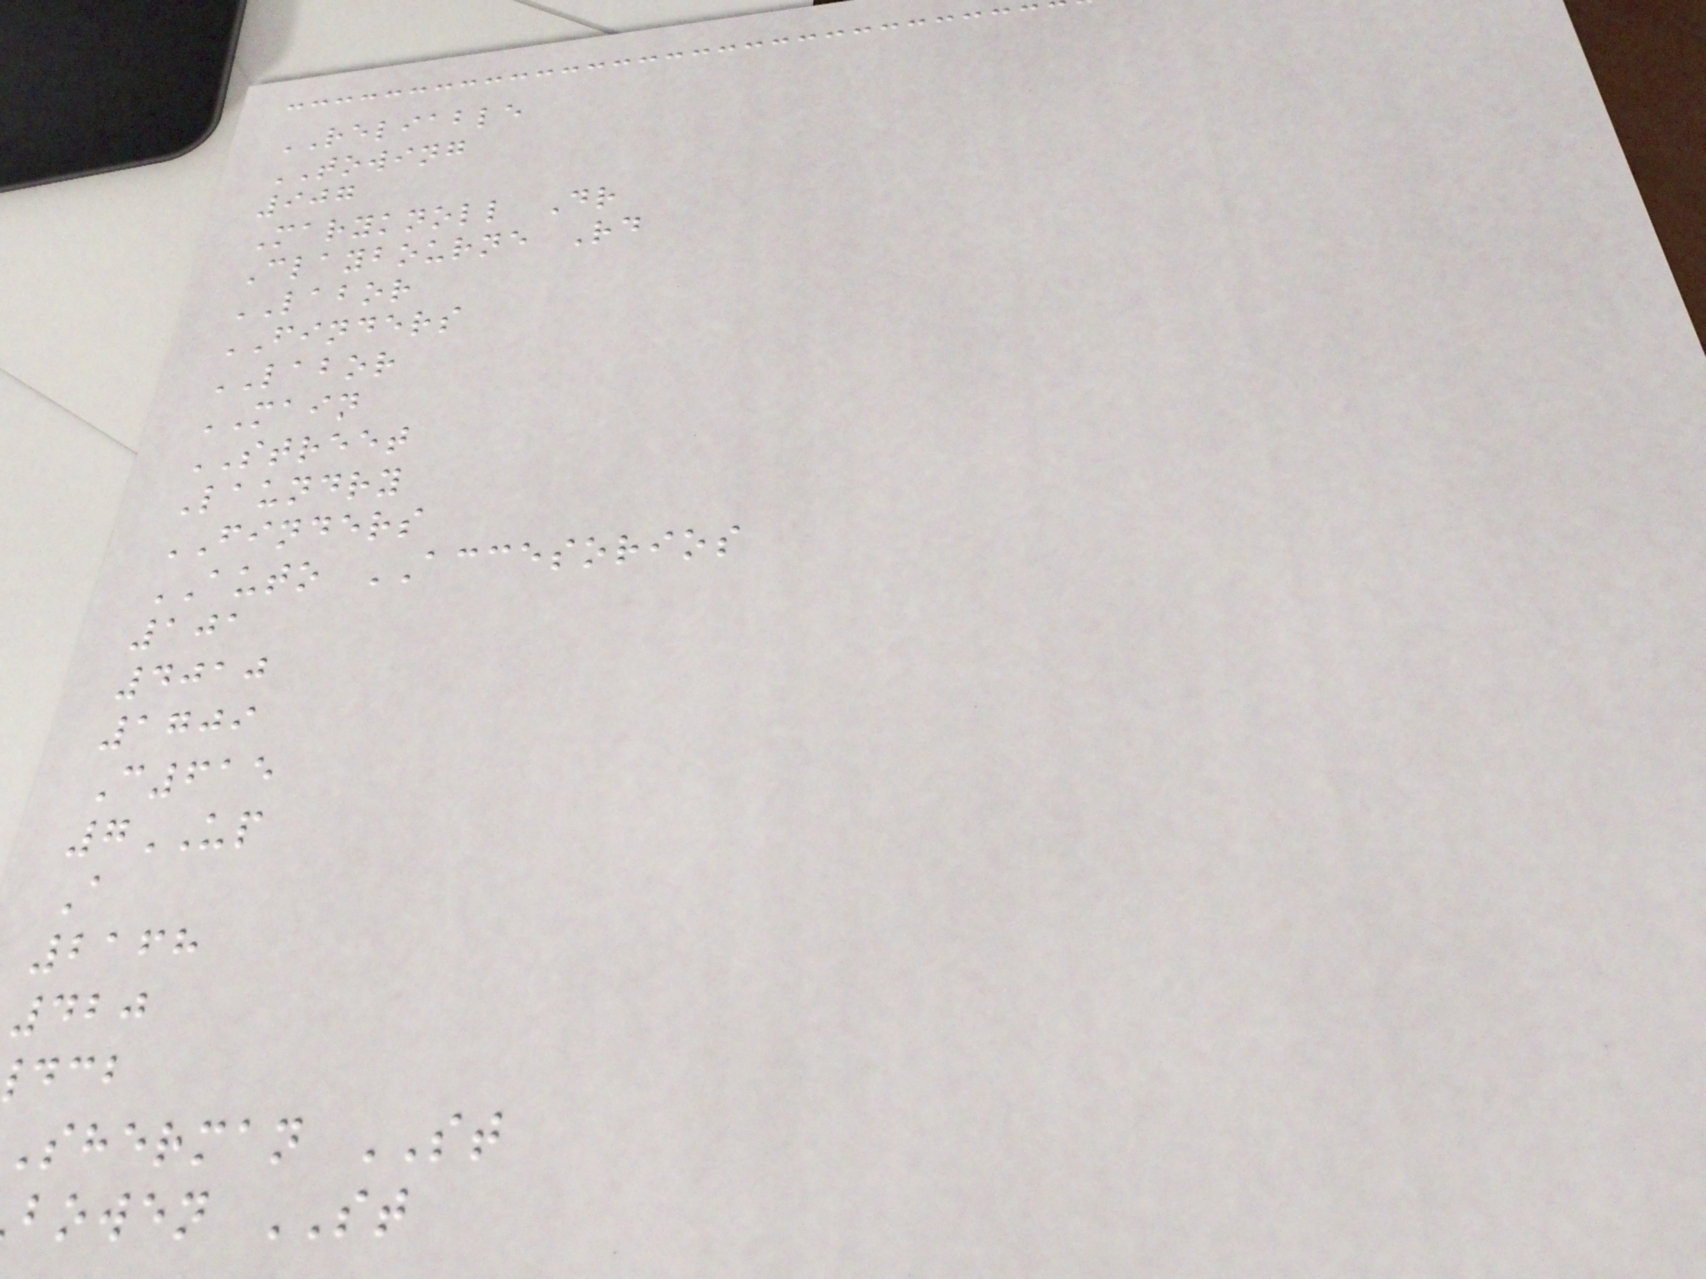RELIABLE
TOWING
907
Maryknoll Dr
Claybourne Rd
LABOR
FINDERS
LABOR
MAIN
STREET
Laundry
FINDERS
AUTO ACCESORIOS
101
4010
1709
C615
7UP
A
2168
420
sherman ST
bowen ST
